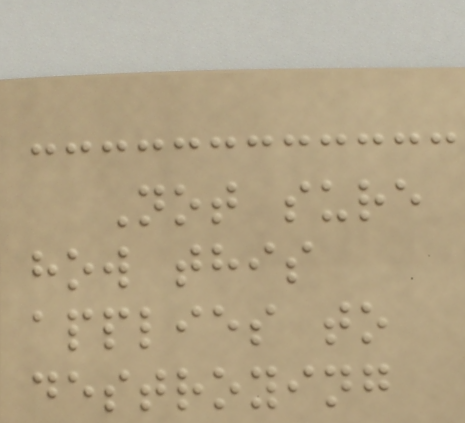Not sure
how this
applies to
destroying
